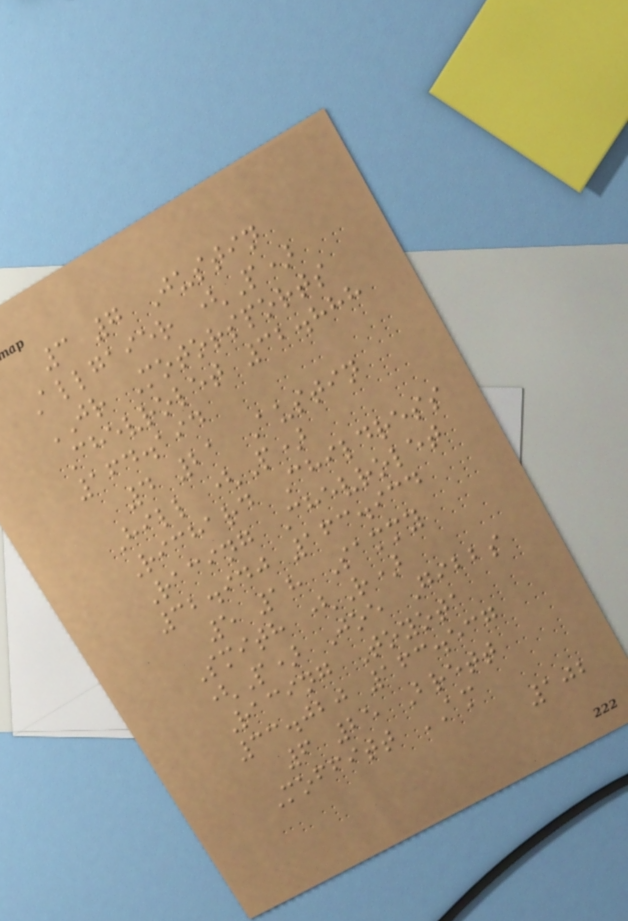3 7 Justin
Allgaier (P)
JR Motorsports
Chevrolet 32.888
164.194
4 21 Austin
Hill (P)
Richard Childress
Racing Chevrolet
32.940 163.934
5 18 Sammy
Smith (R)
(P) Joe Gibbs
Racing Toyota
33.020 163.537
6 25 Brett
Moffitt AM
102
